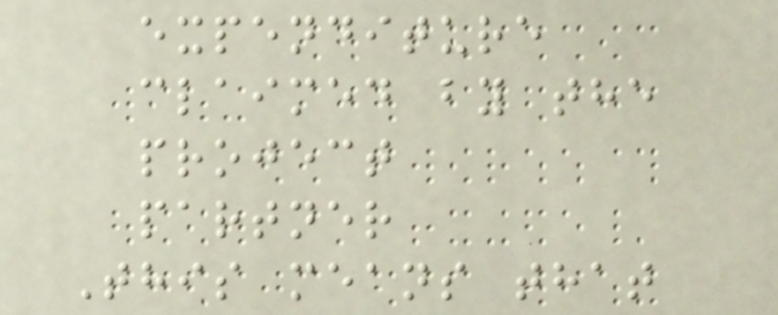expenditure
claimed by the
project
partner
This means that
